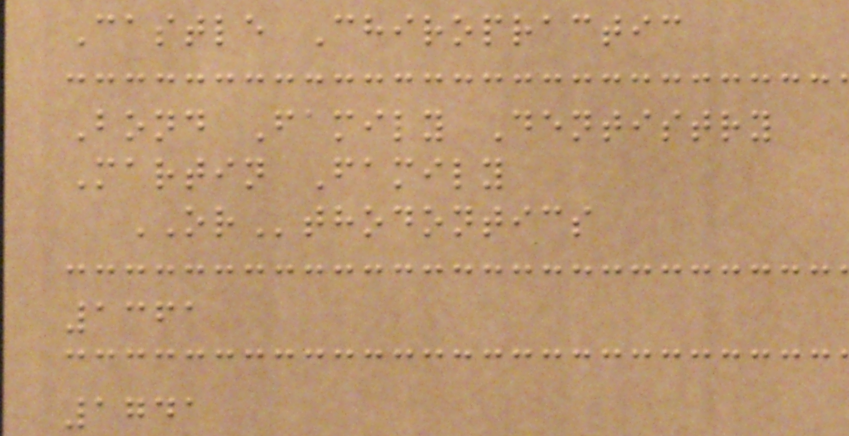Castle Chiropractic
Bond Family Dentistry
Martin Family
ORthodontics
1361
1741
